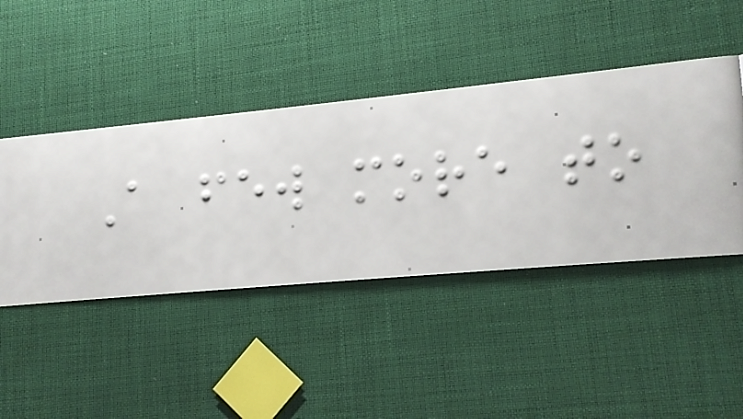A few more to
